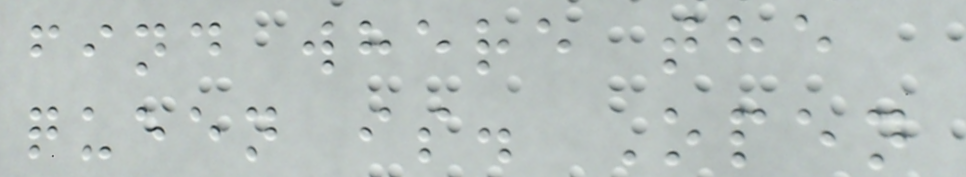find where the
queen is. Open
